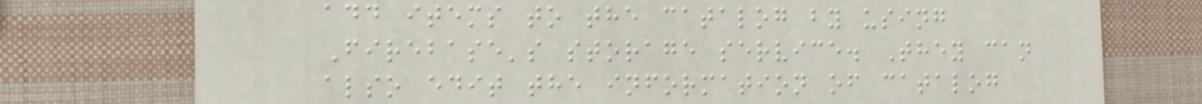add items to the catalog by using
Firebase's storage service. They can
also edit the information of catalog
